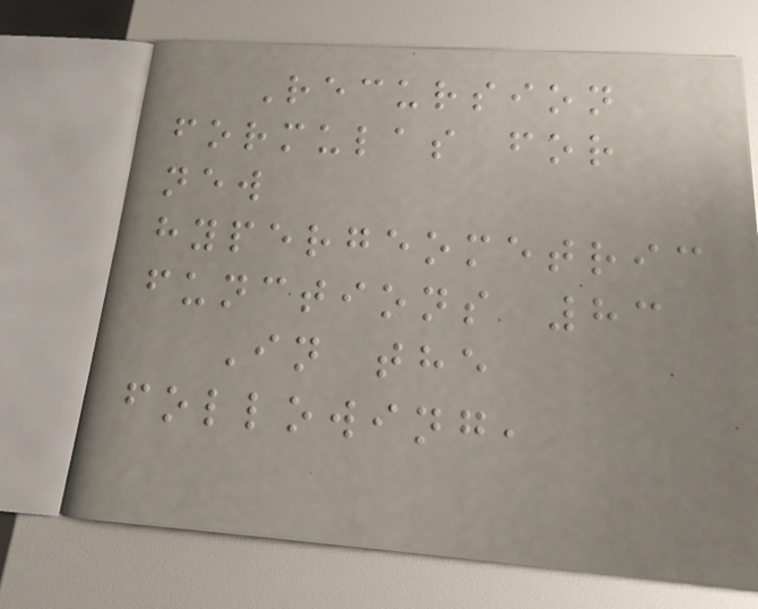Recursion
formulas for
new
hypergeometric
functions 83
In the
following,
